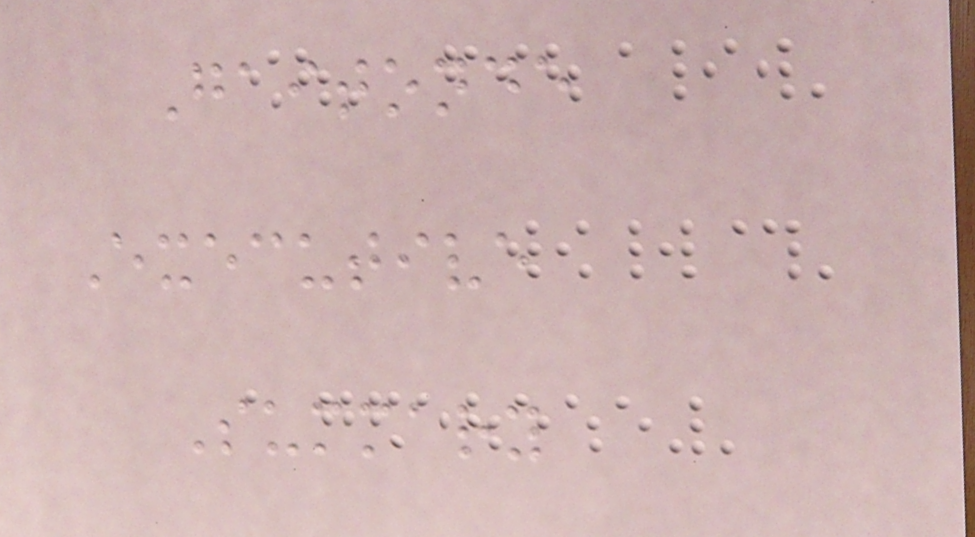Gaitonde
Executive
Summary
